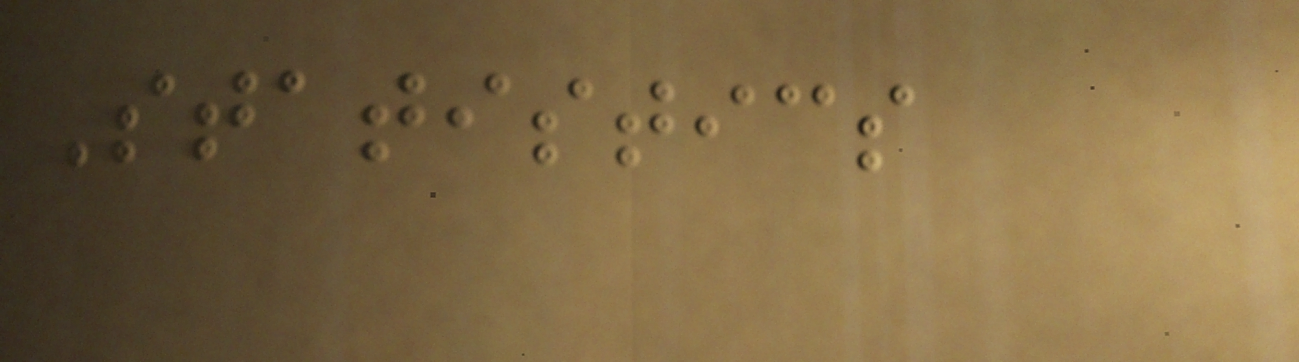Statistics
